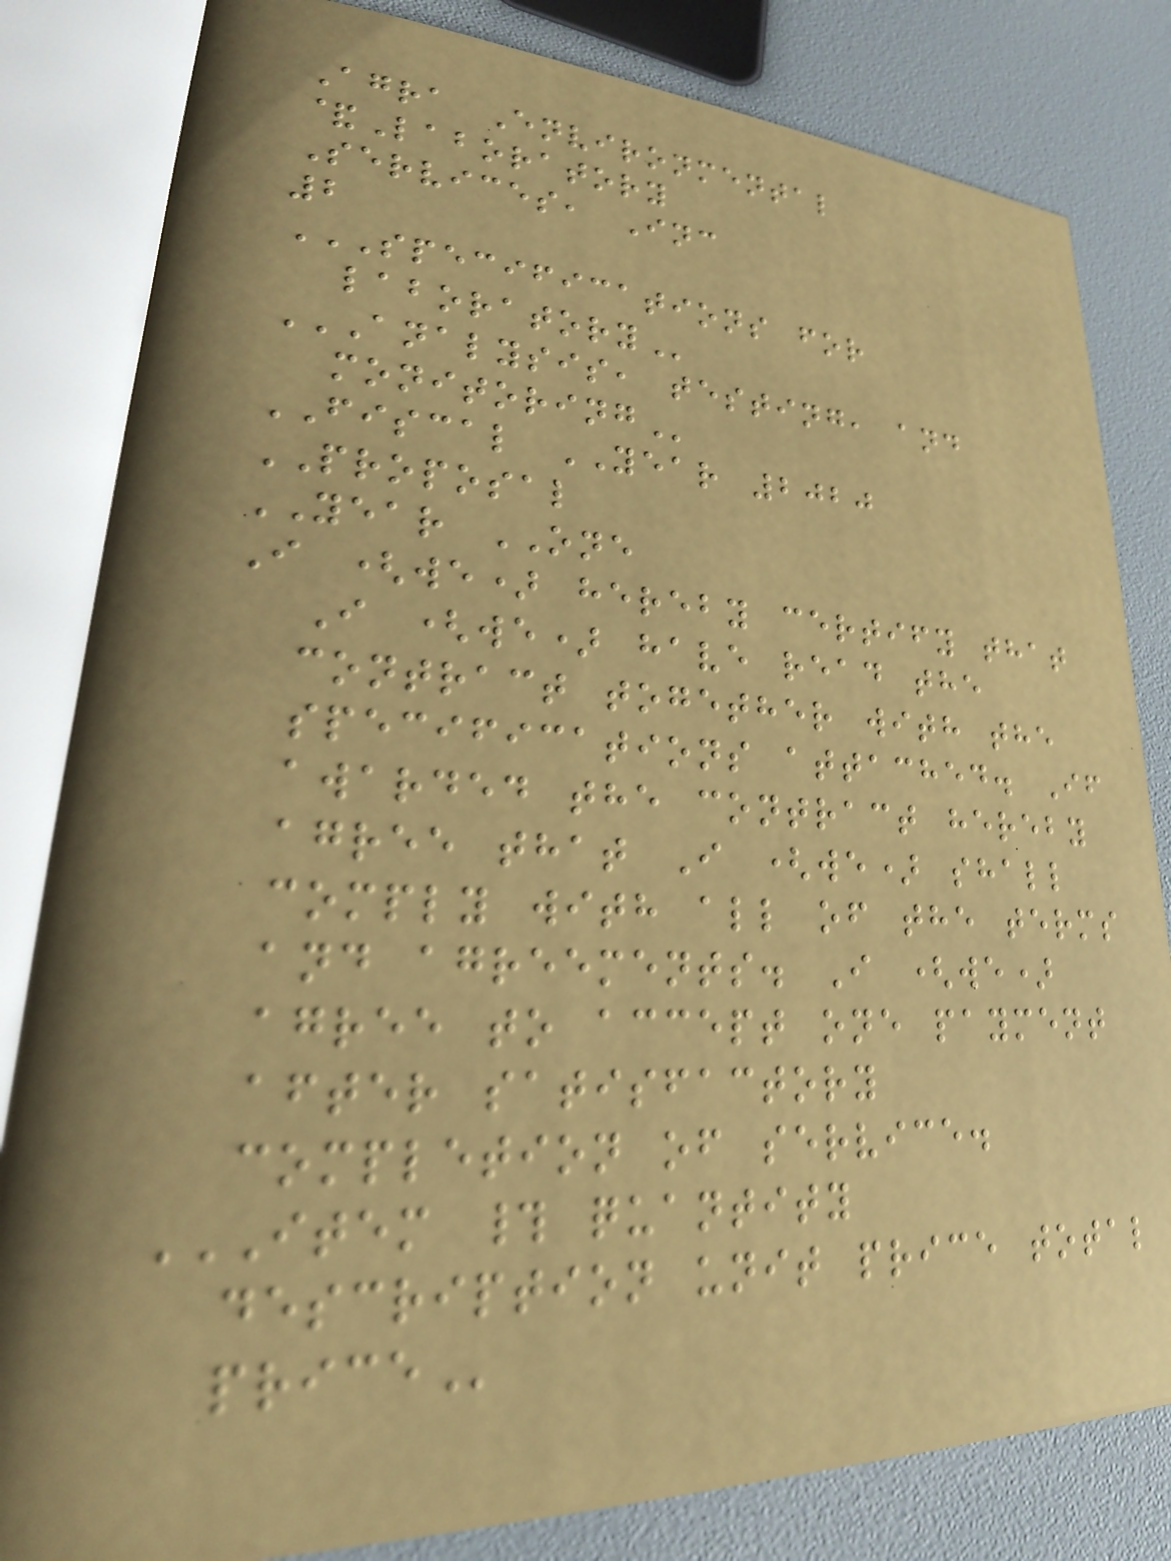Agra Environmental
&Laboratory
Services, Inc
2
SPECIFICATIONS FOR
LABORATORY
ANALYSIS, TESTING, AND
MONITORING
FISCAL YEAR 2020
PROPOSAL
YEAR ONE
I (we) hereby certify that
I (we) have read the
contract together with the
specifications attached. If
awarded the contract hereby
agree that I (we) shall
comply with all of the terms
and agreements. I (we)
agree to accept one payment
after satisfactory
completion of service.
ITEM # QUANTITY
DESCRIPTION UNIT PRICE TOTAL
PRICE
